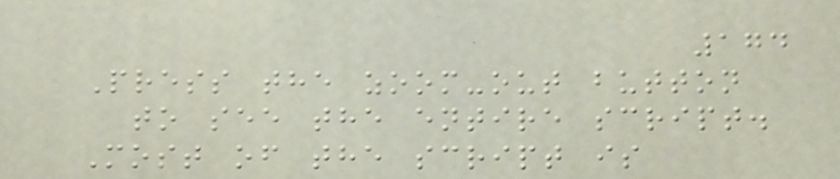174
Press the zoom-out button
to see the entire script.
Most of the script is
